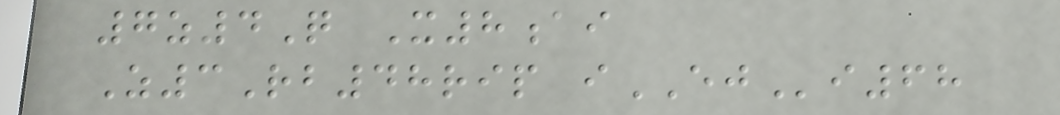7z4Q X8ai
Z3Rb48rip iEJi68
